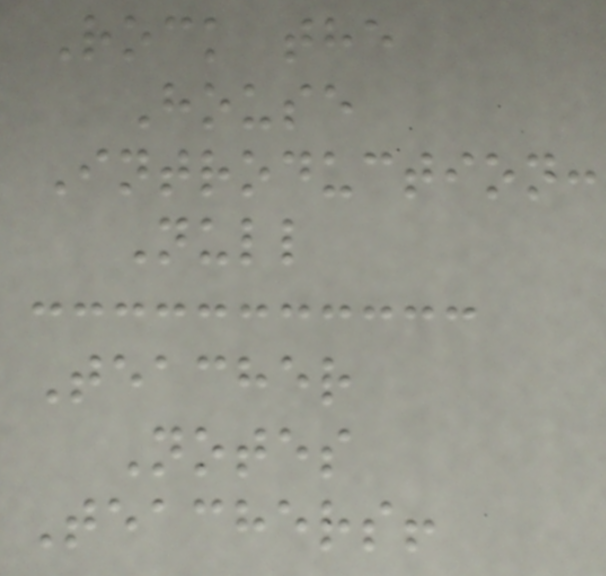Rock the
House
Introduction:
Null
Teacher
Notes
Teachers!
